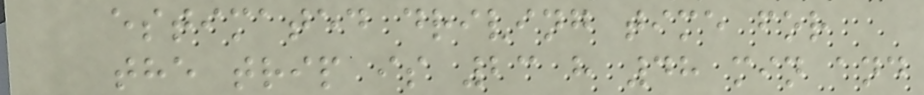estimated driving time for
the trip is 23 h 48 min and
